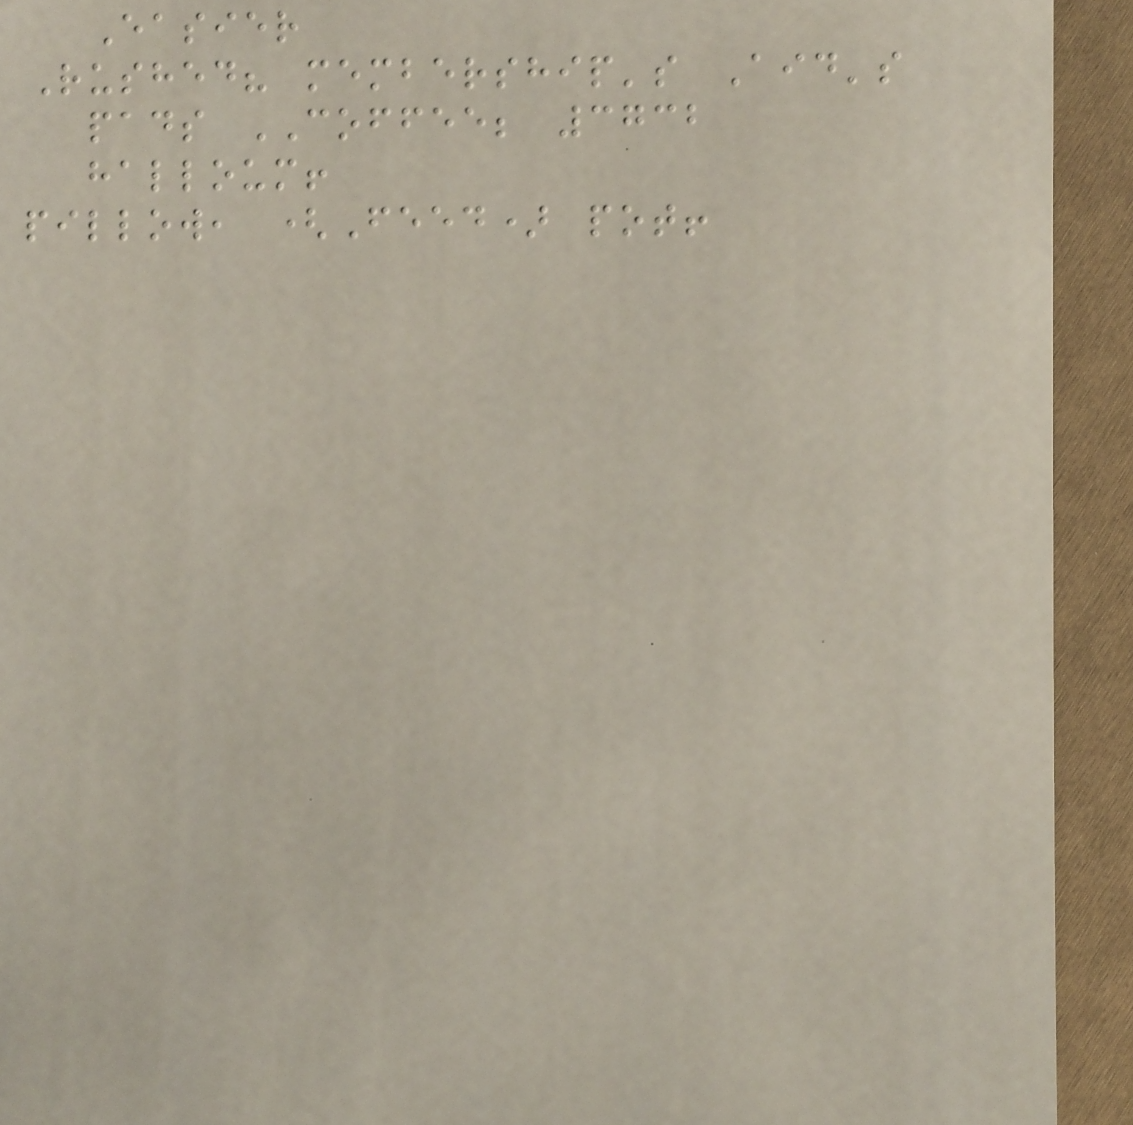Easier
Rushed? membership's Aid's
pads COFFEE; 3732
halloum!
pillow, (Feed) pot!
